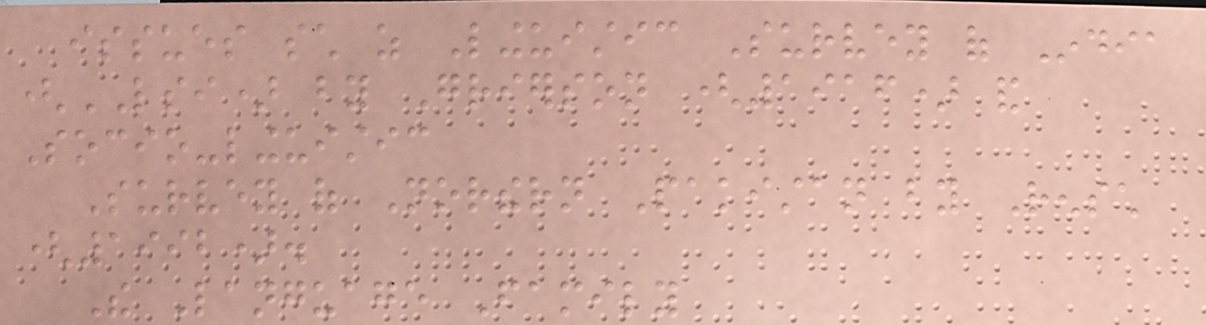issues such as Linguistic Survey of India
(LSI) by Grierson (1916) and
Socio-linguistic
Survey of Northern Pakistan by Rensch
(1992).
The Language Family
